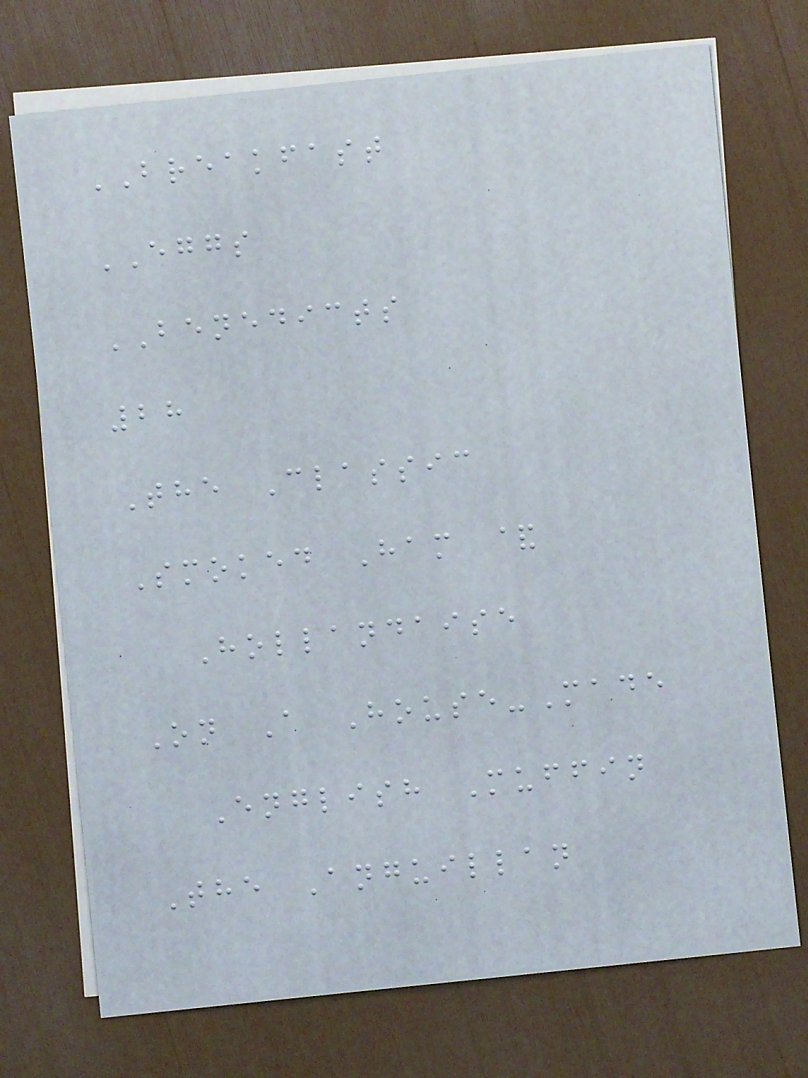BREAKFAST
EGGS
BENEDICTS
28
The Classic
Smoked Ham &
Hollandaise
On A House-Made
English Muffin
The Anguillan
